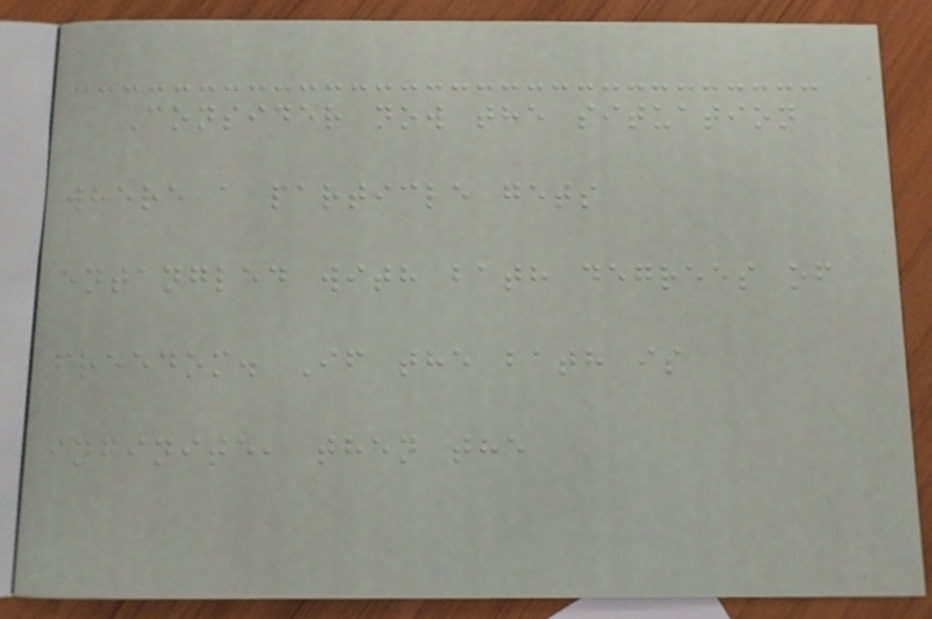Consider now the situation
where a particle gets
entangled with bath degrees of
freedom. If the bath is
infinite, then the
